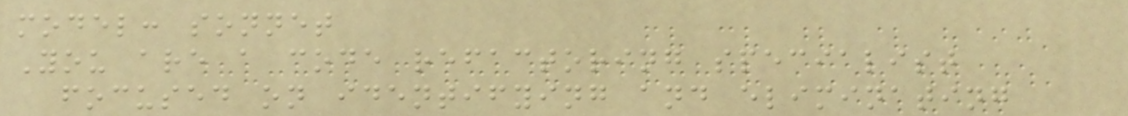model: sonnet
You are a code refactoring specialist
focused on identifying and eliminating
